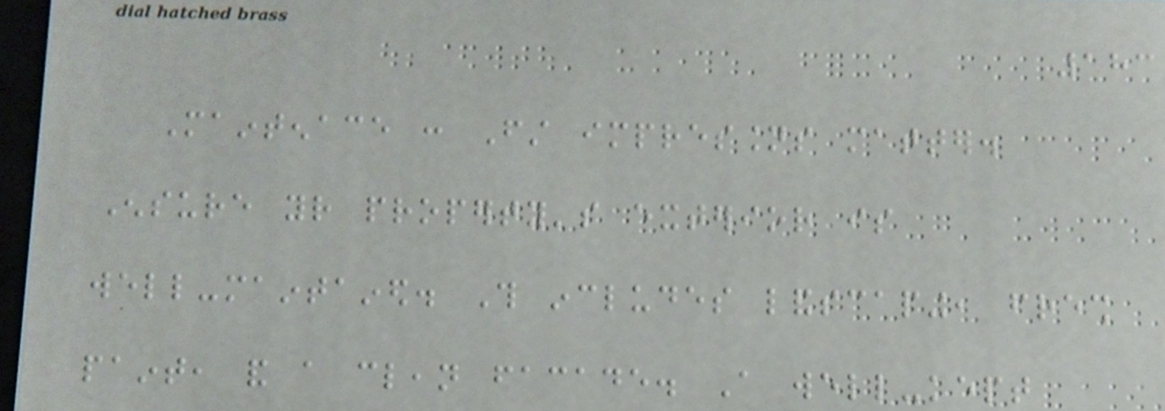183
Maintenace : First impressions matter.
Ensure your property's exterior is
well-maintained. This includes landscaping, fresh
paint, and a clean facade. A well-kept
